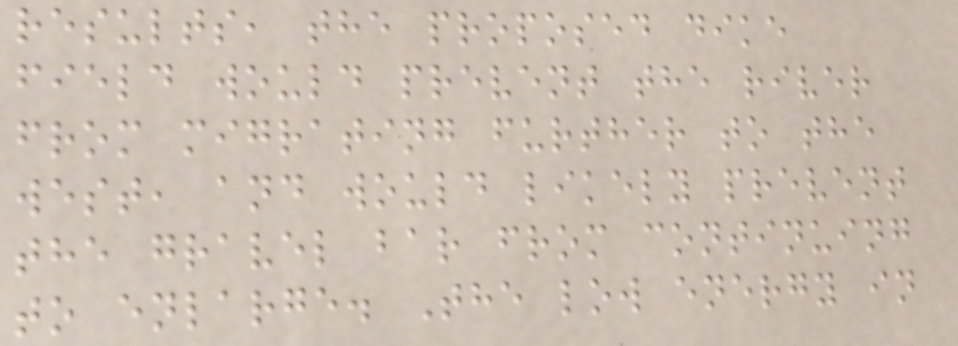results, the proposed dike
field would prevent the river
from migrating further to the
west, and would likely prevent
the gravel bar from continuing
to enlarge. The low energy in
